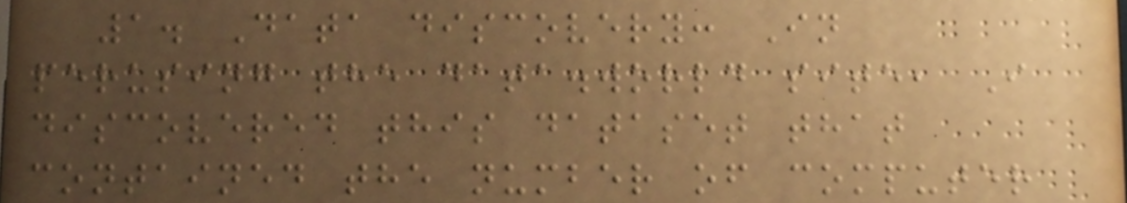1. Data discovery: In
perusing the data.world site, I
discovered this dataset that
contained the number of computer
